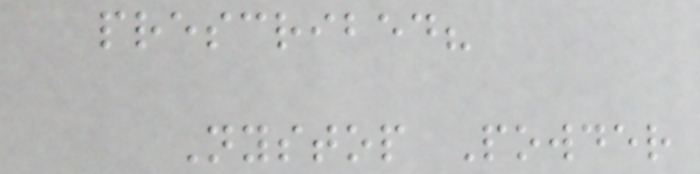prescribed?
Nystop Powder
